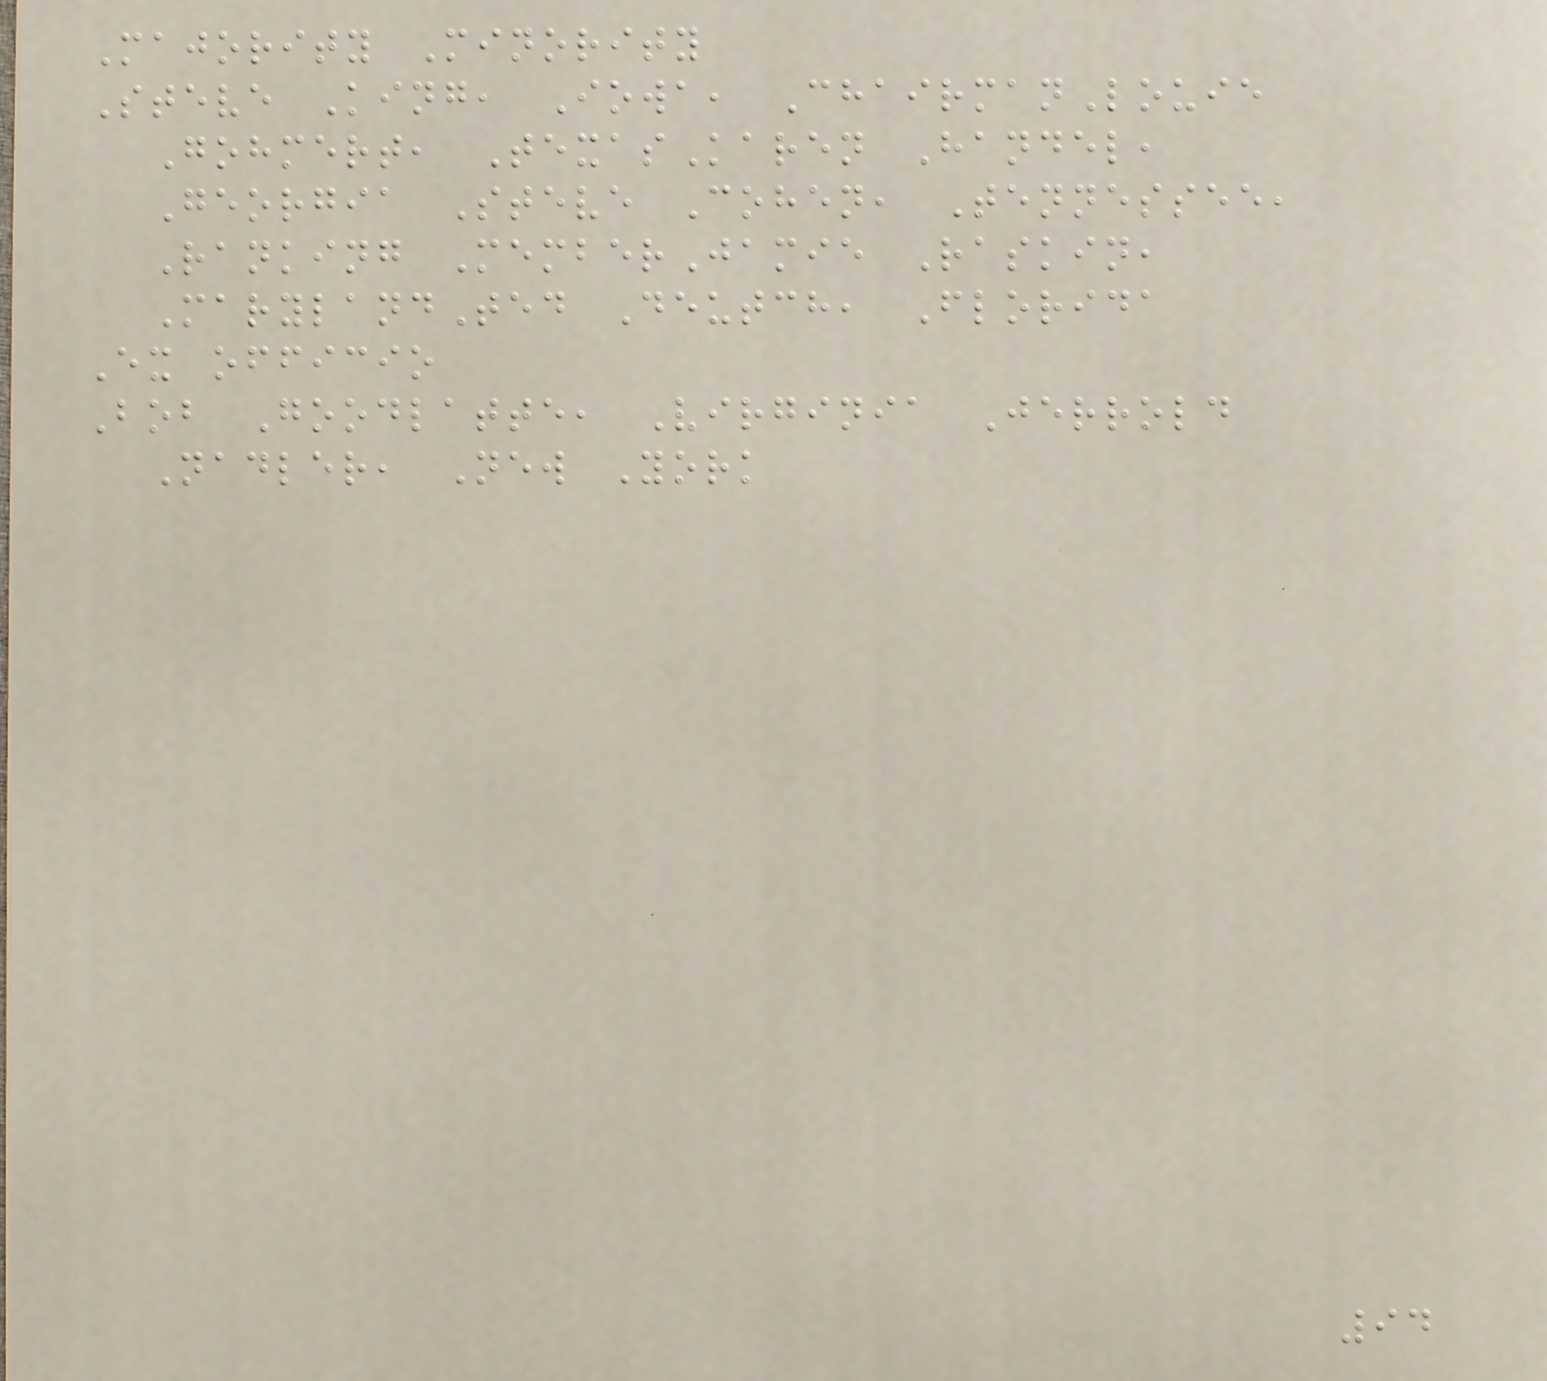Majority Minority
Steve King, Iowa, ChairmanLouie
Gohmert, TexasKaren Handel,
Georgia Steve Cohen, Tennessee,
Ranking MemberJamie Raskin,
MarylandTed Deutch, Florida
Ex officio
Bob Goodlatte, Virginia Jerrold
Nadler, New York
94
